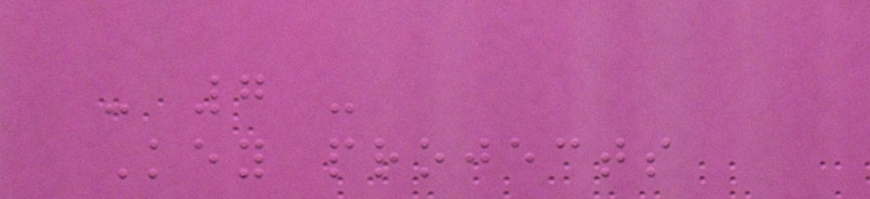- 7 -
Key projects
